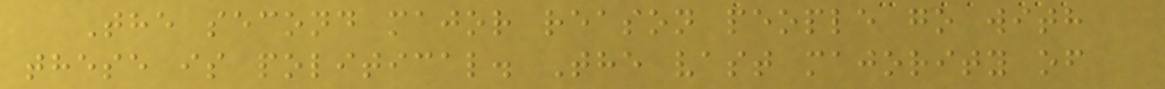The second major reason people go with
these is political. The vast majority of
